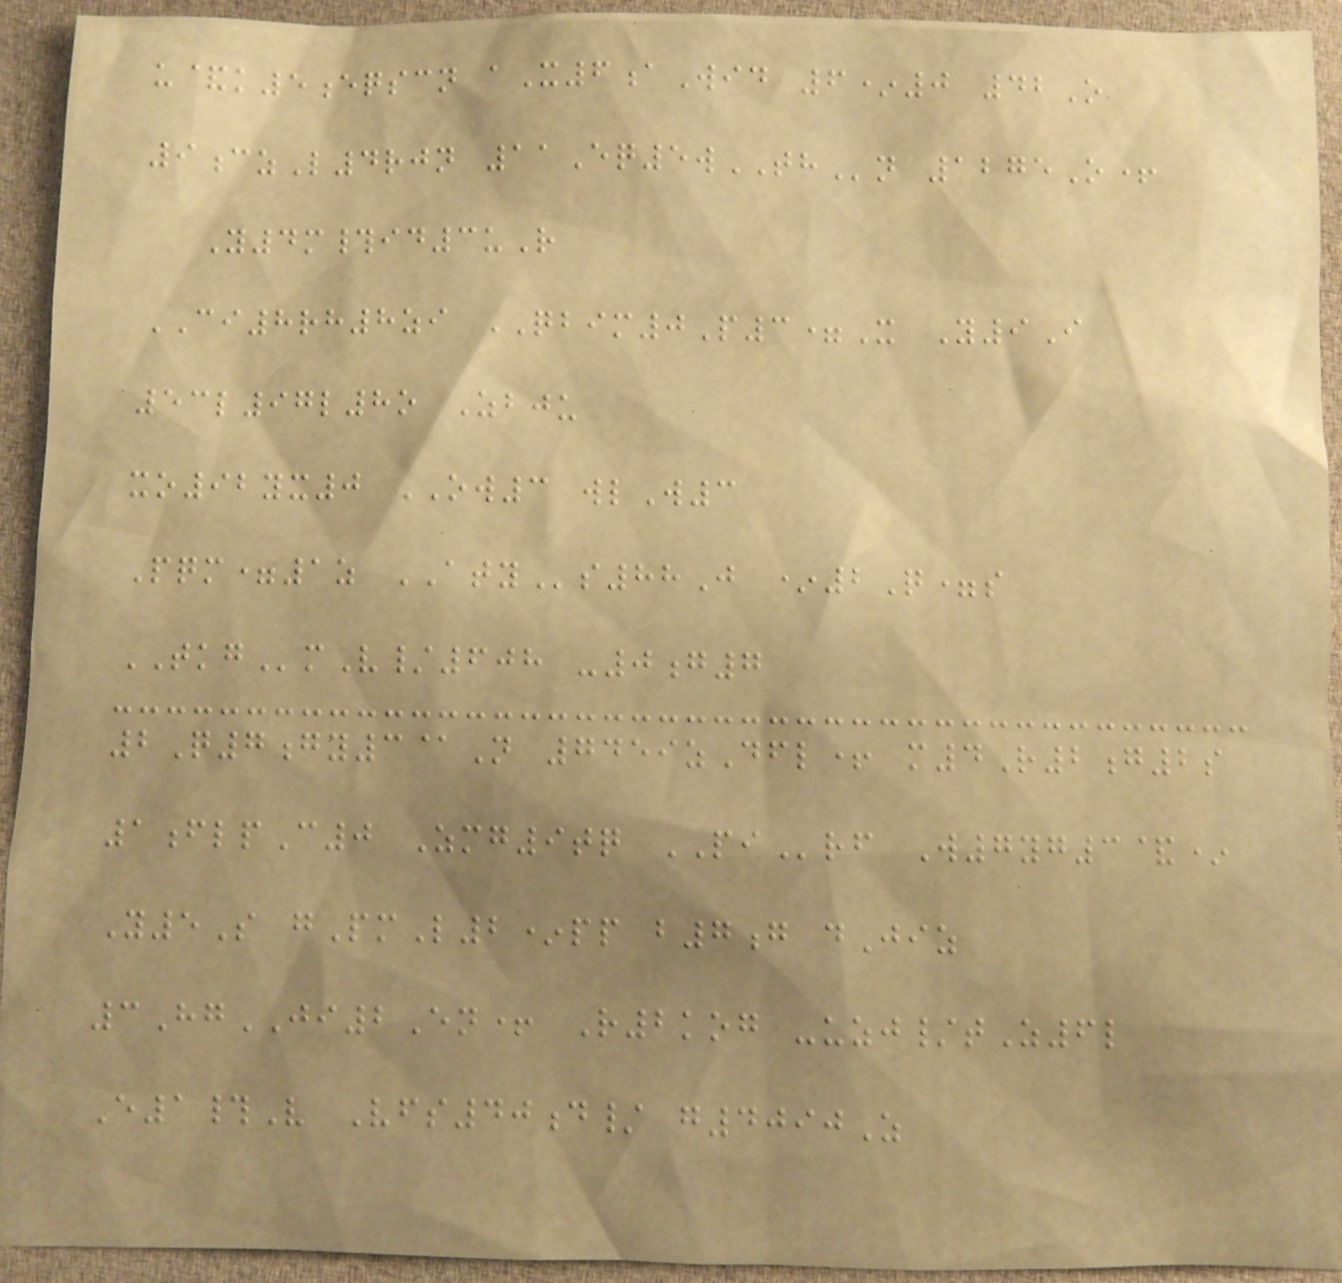u&k5eqscn aX6aWid 6*0 42O
9czL4rjn 11Eq5wTHn 1275O+
Y4m#id3uR
CI8rh8zi QBIM0P3=X Y9I
53l97l8o Zbju
xo92yx0 OW3 wlW3
Pqm=1z ATYs88J *2Q=s
TKGmV/608 -0g7
2Q7gy3@N 7459zDfl+ m4R2g2s
1flpC0 Zmg9tq PIrf W7yg3&*
Y5S gPmL2*pp b7g dJiz
3HgJI2En+ R2kog -uzj/tZ6l
E1#V Vfs40d/ g4090Z
